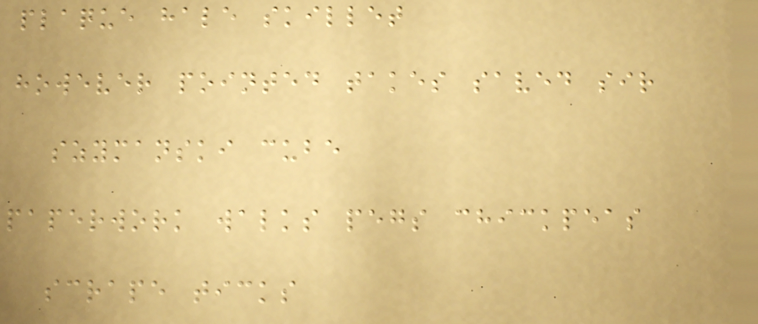plaque hale skillet
however pointed takes saved sir
szymanski cube
paperwork walks pegs chickpeas
scrape ticks
